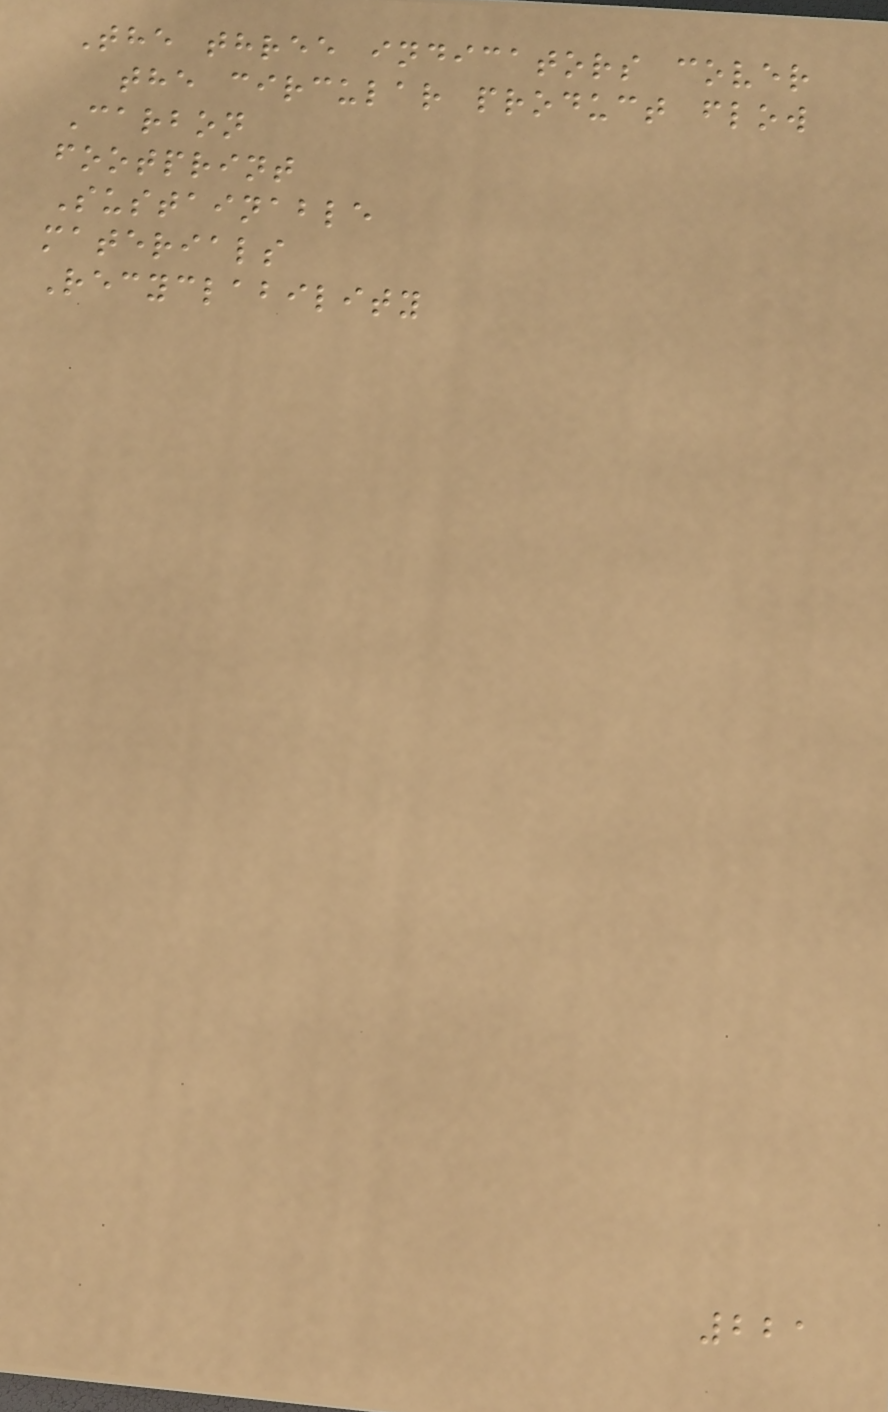The three indicators cover
the circular product flow
Carbon
footprint
Sustainable
materials
Recyclability
221
